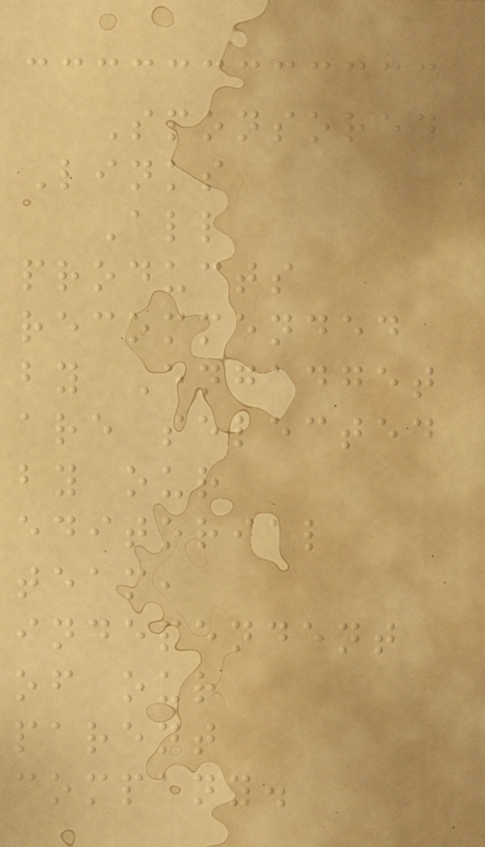Sponsored
Links
All
products
recommended
by Engadget
are selected
by our
editorial
team,
independent
of our
parent
company.
